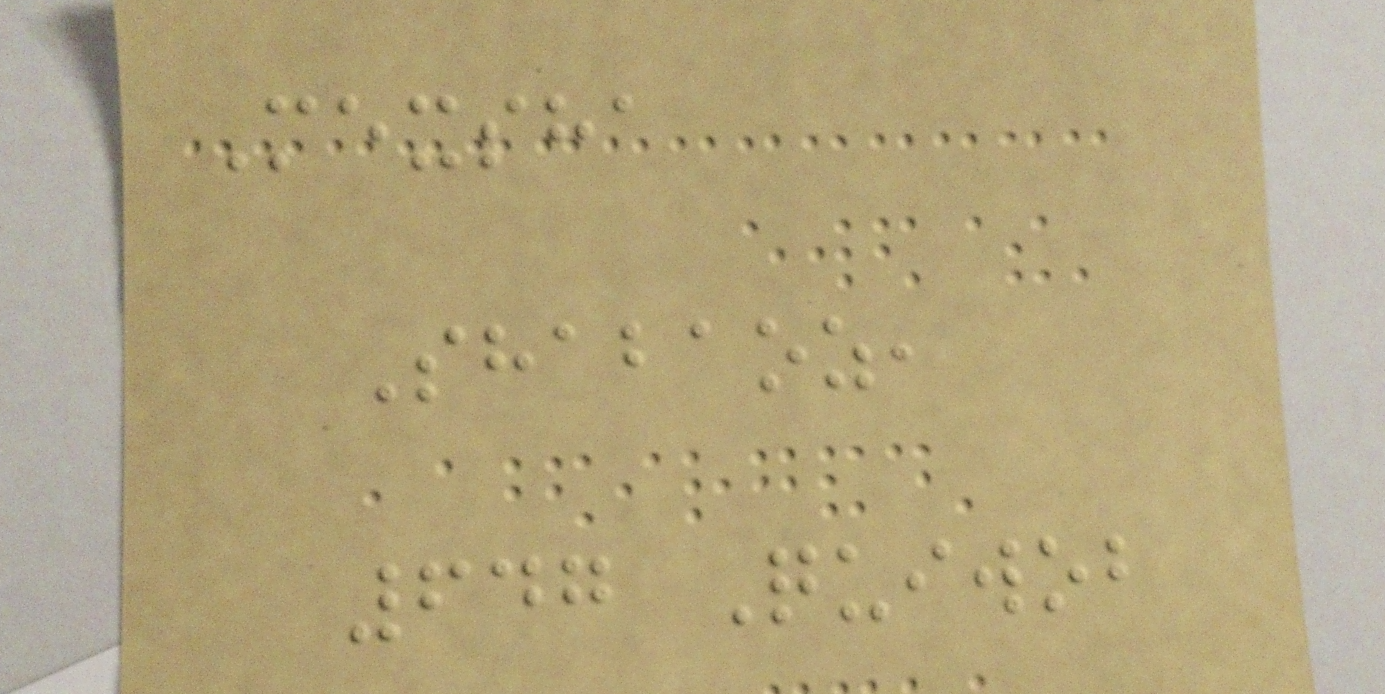Mexsha
Shabaoz,
647 Quiwob
